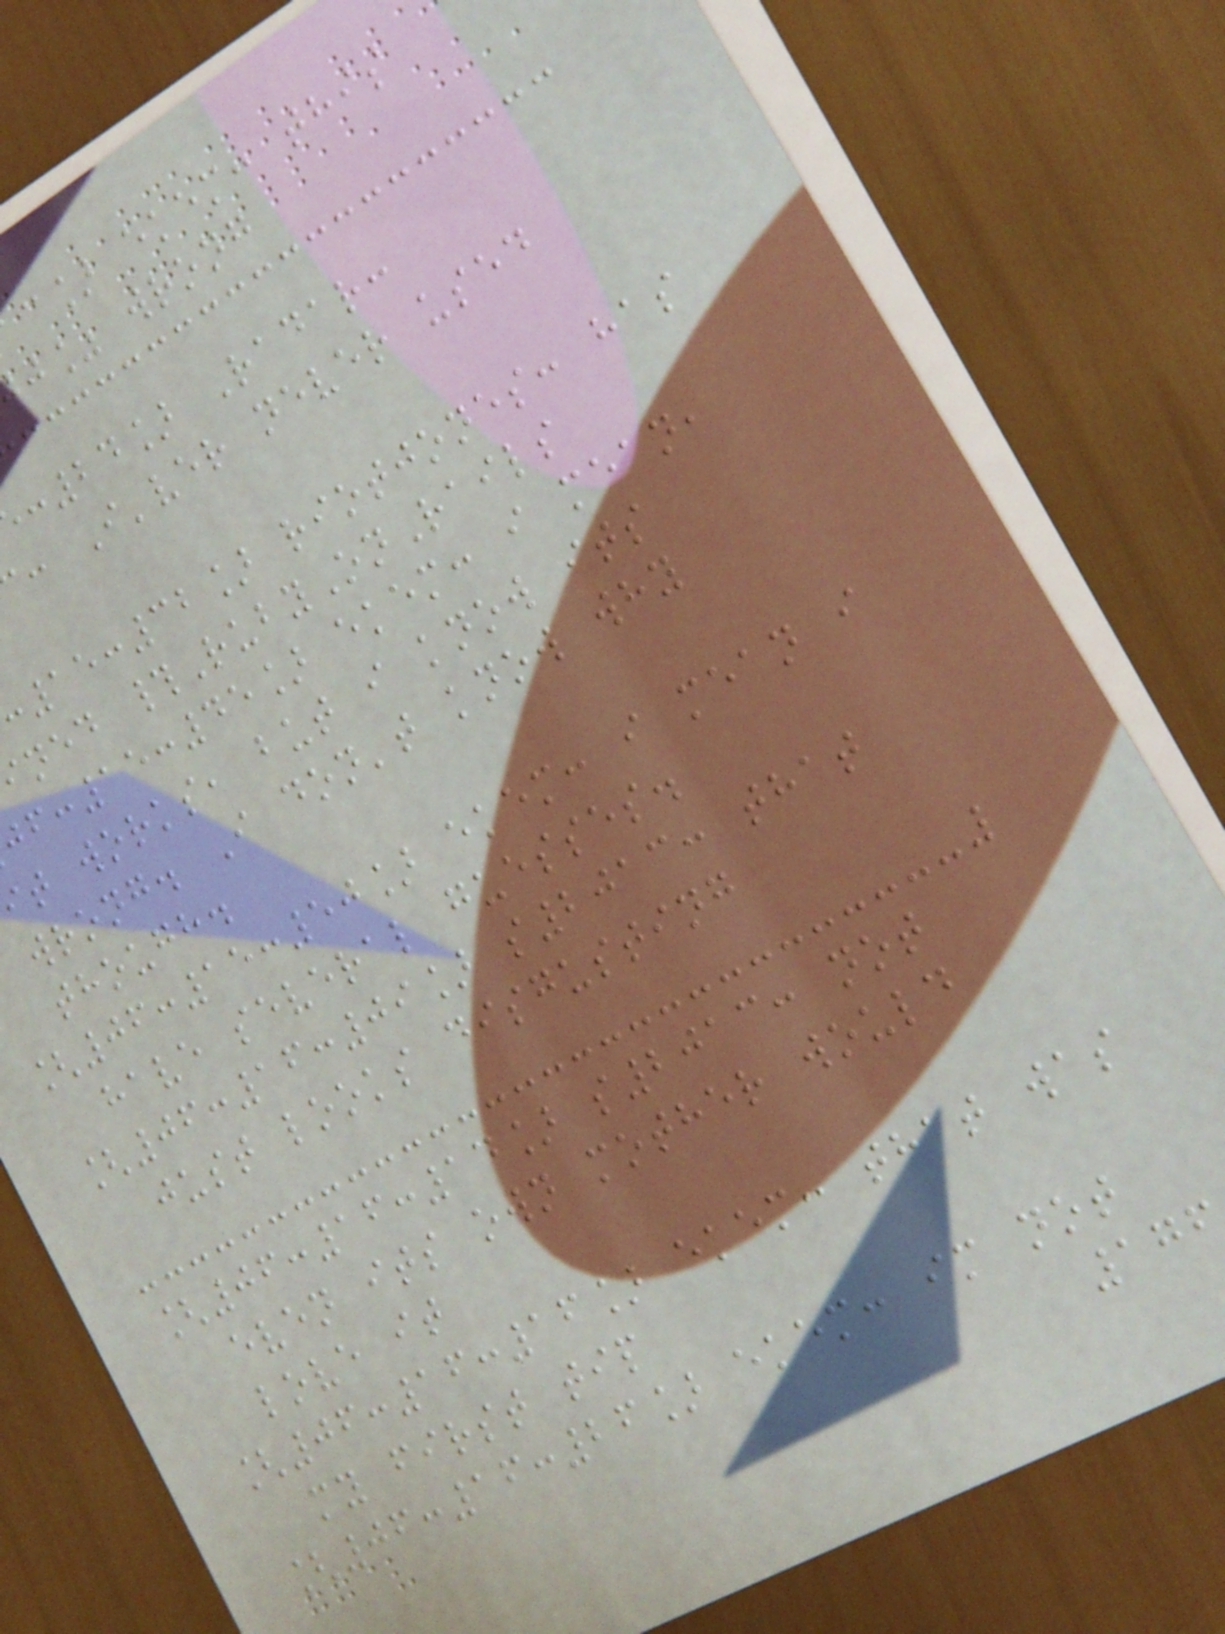c] ekem: this
j% wrong
:24] Radar:
: I'ver never used
15:32] riotjones: has
ned #RubyOnRails
:15:45] ekem: i mean,
t works, but i know its
wrong. I don't know why
though.
[06:15:50] ekem: i mean i
have several guesses.
[06:16:09] s2013: that
just looks disgusting
[06:16:14] s2013: not
even its own mother would
love it
[06:16:16] ekem: that was
my first tip
[06:16:26] ekem: im not
